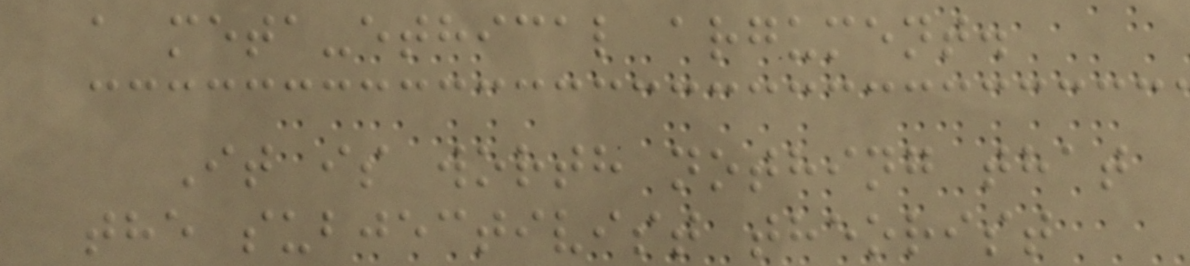a meta-ethical argument.
It is worth nothing that
the subjectivist theorist
